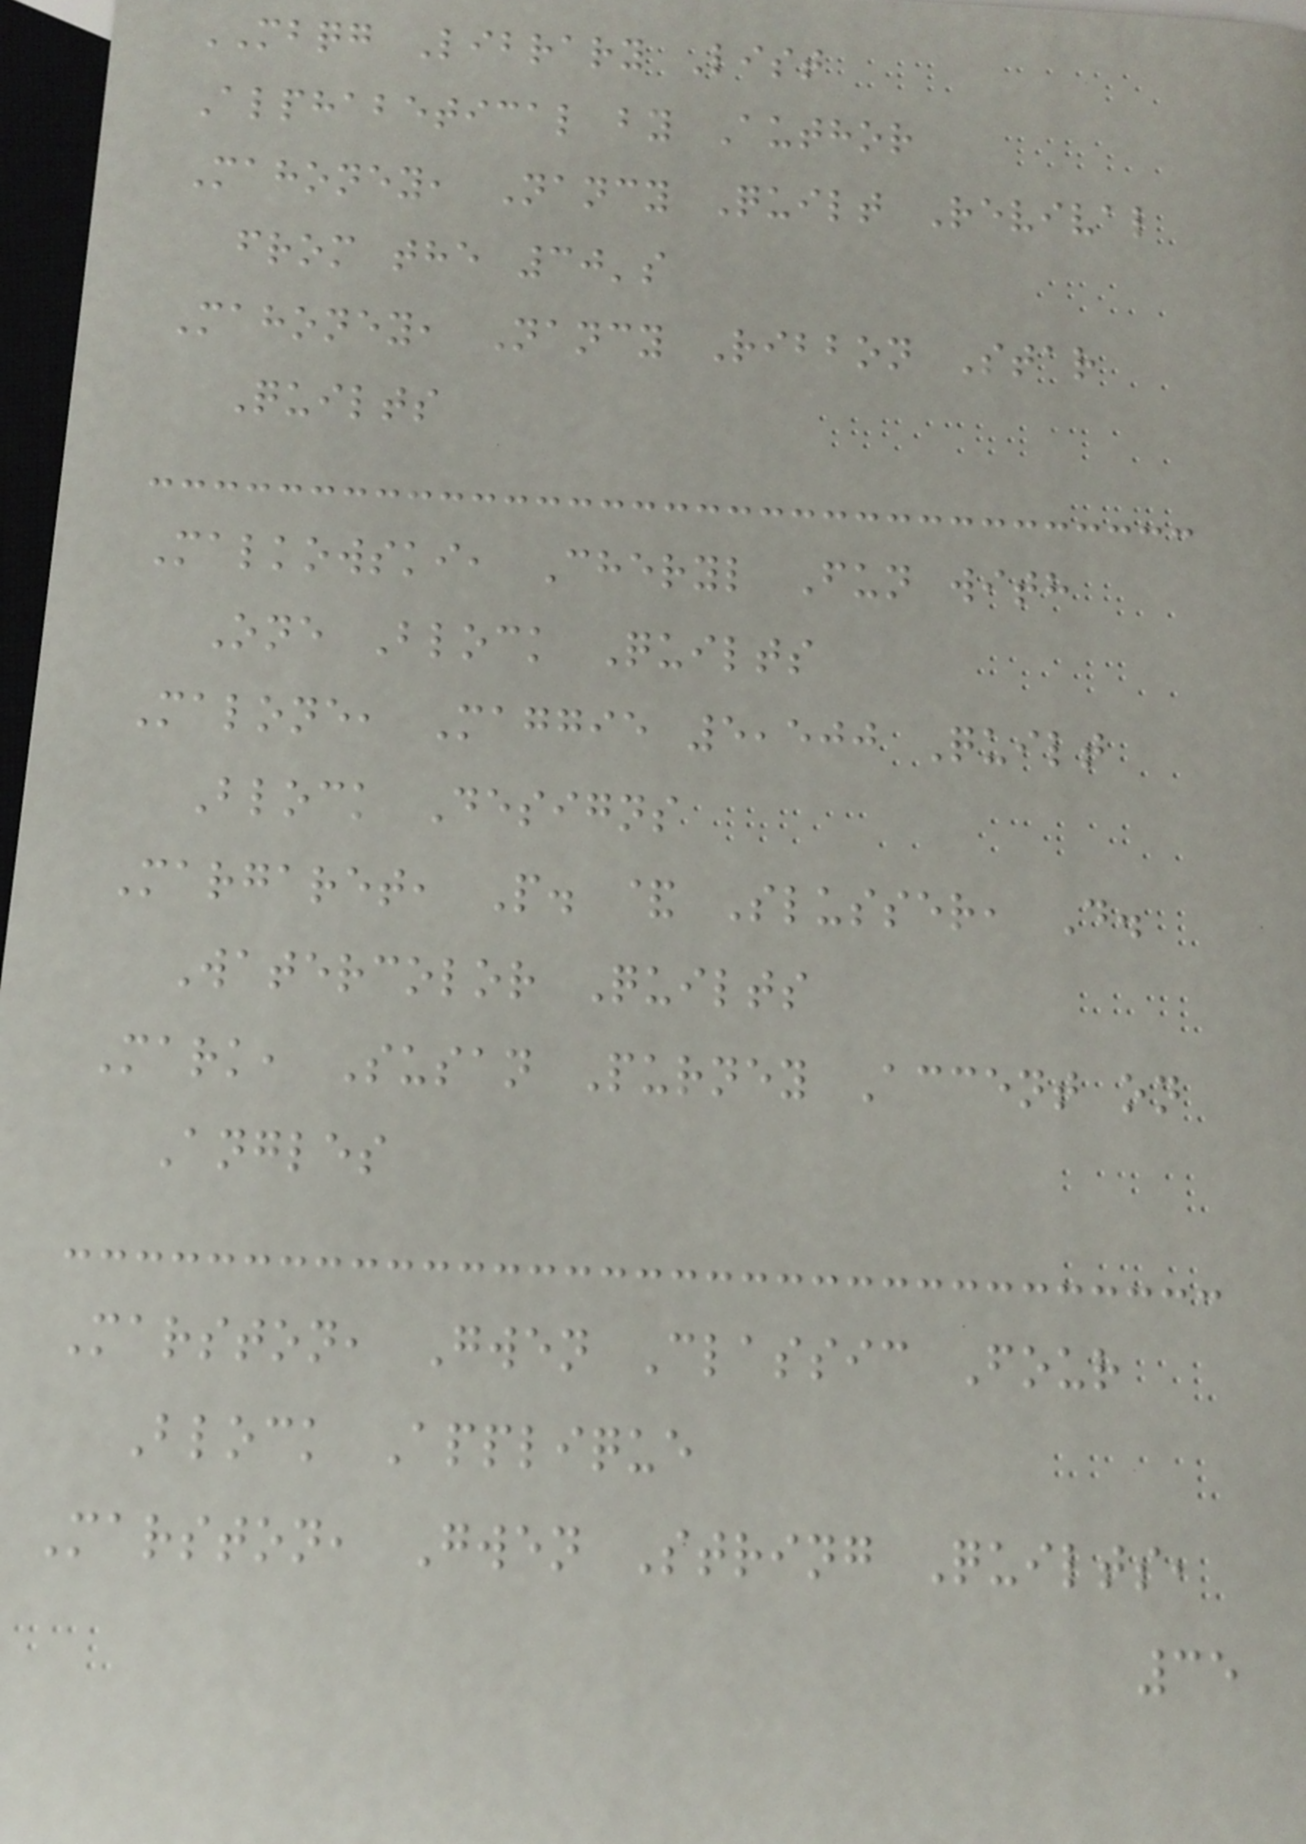MBQG Library List
Alphabetical by Author
Mahoney, Nancy Quilt Revival
from the 30's
Mahoney, Nancy Ribbon Star
Quilts
Malkowski, Cheryl Fun with
One Block Quilts
Malone, Maggie 5,500 Quilt
Block Designs
Margaret, P. & Slusser, D.
Watercolor Quilts
Mark, Susan Purney Accent on
Angles
Marston, Gwen Classic Four
Block Applique
Marston, Gwen String Quilts,
35
